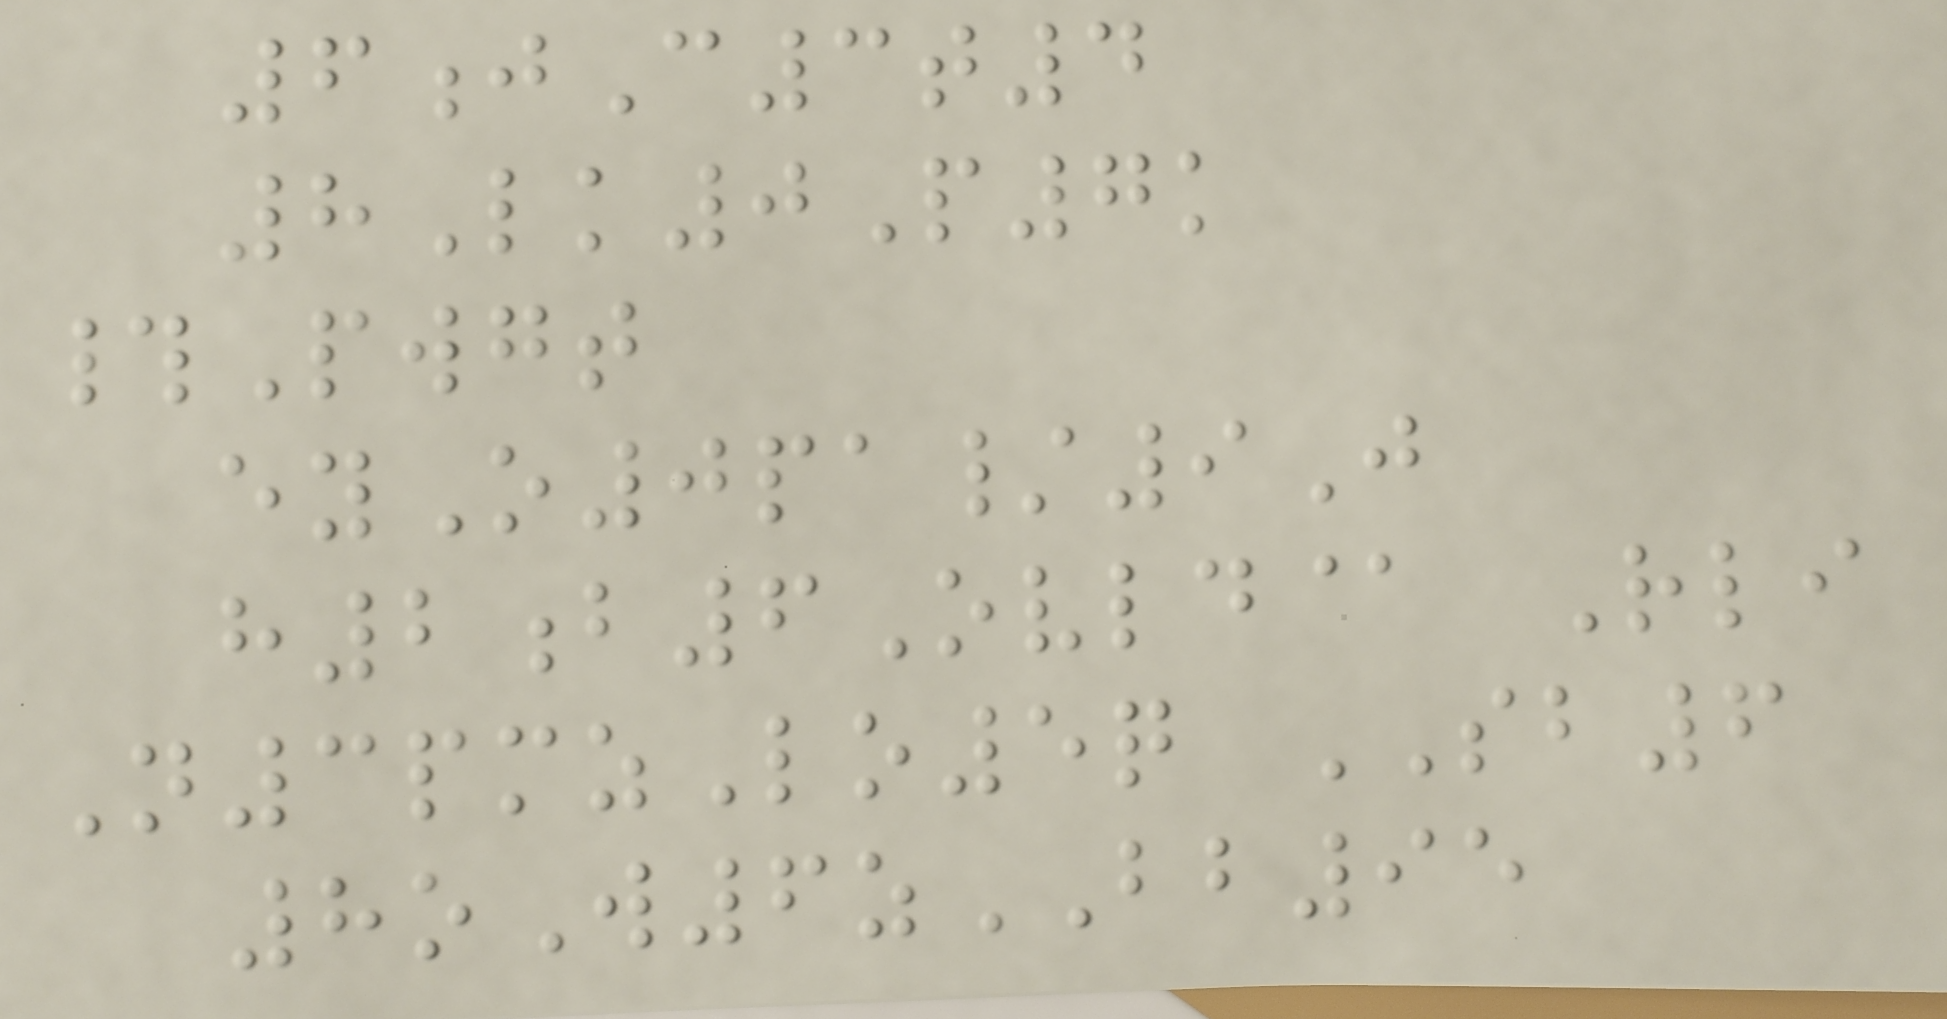6jC3t4
8Lk0P7k
#Pwgt
eyO0pa/9J
h2b6Ovld@ Rli
N3pmzLo5q SB6
8oW6zBB95
